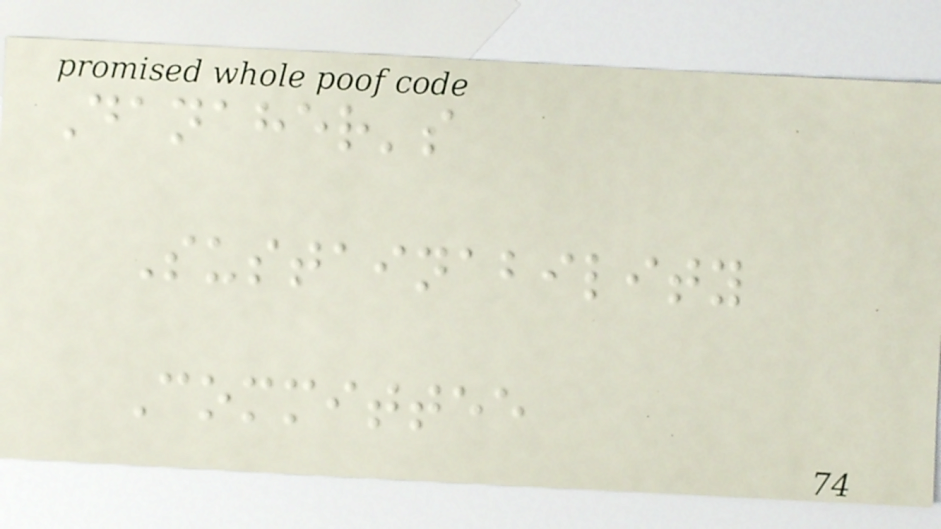Danaher's
Sustainability
Committee
